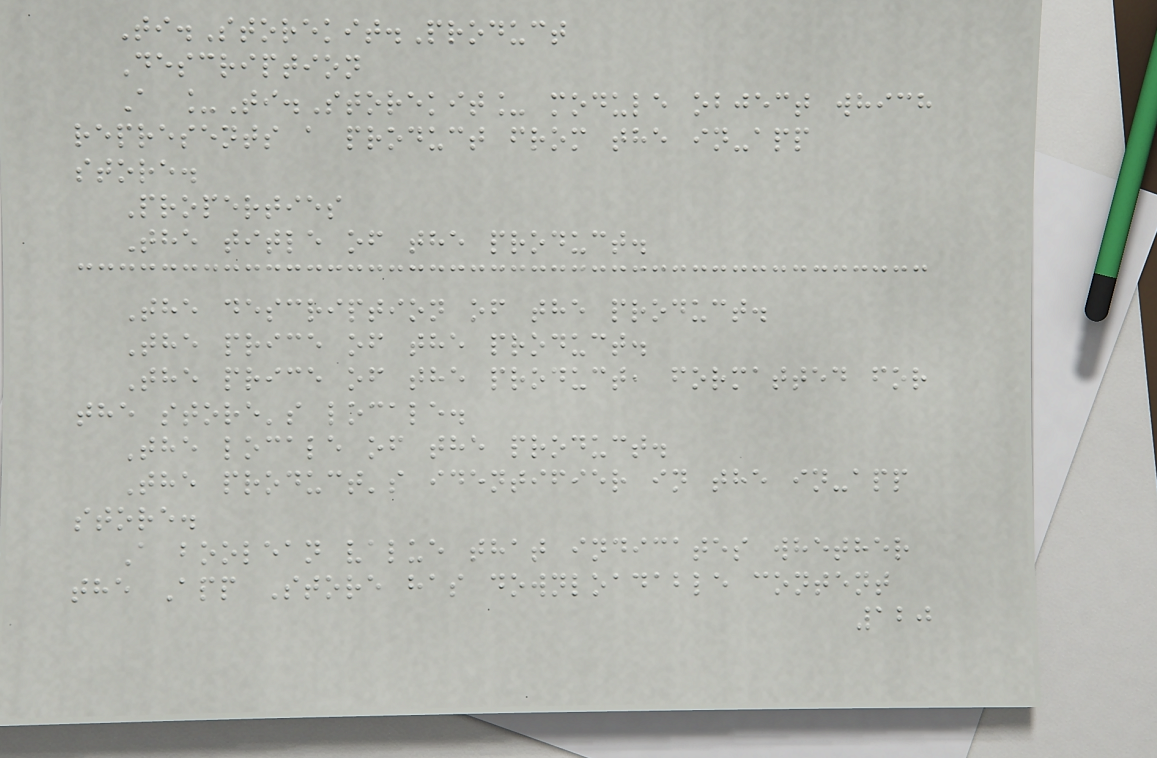Ti.Storekit.Product
Description
A _Ti.Storekit_ module object which
represents a product from the in-app
store.
Properties
The title of the product.
The description of the product.
The price of the product.
The price of the product, formatted for
the store's locale.
The locale of the product.
The product's identifier in the in-app
store.
A boolean value that indicates whether
the App Store has downloadable content
120
